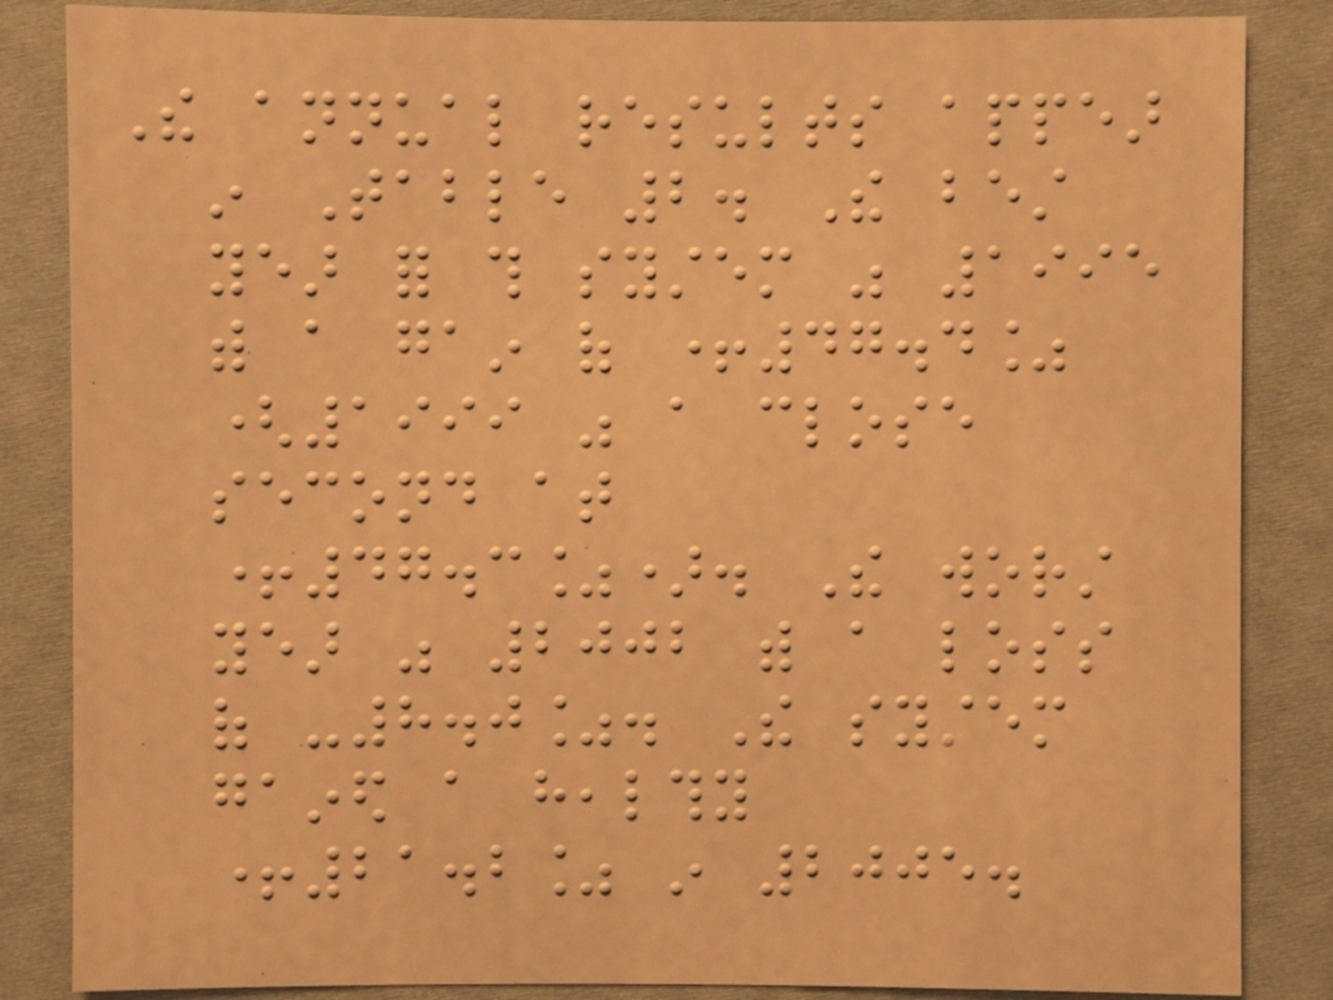The annual results appear
in Table 2. The best
year for this system was 1995
with a gain of +47.4%
(1999 was a close
second at
+47.3%). The worst
year was 2002 with a loss
of -8.0%. The system
gained a healthy
+21.2% in 2005.
